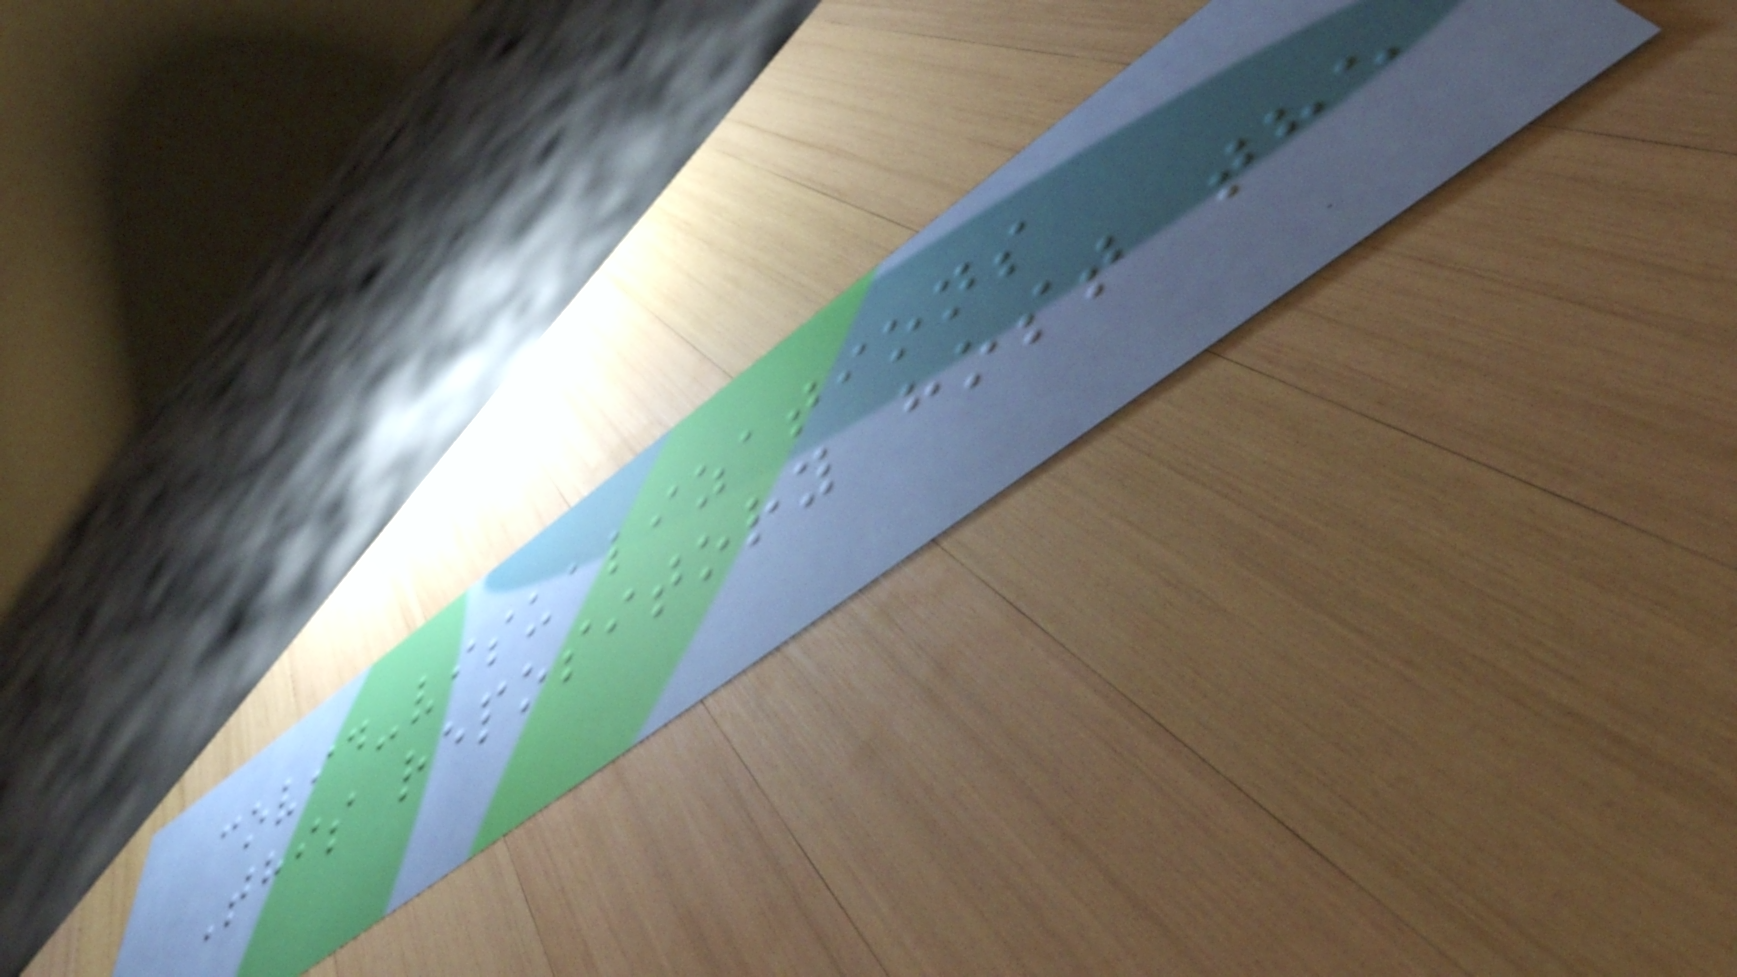covid-visualizations
This repository host the
